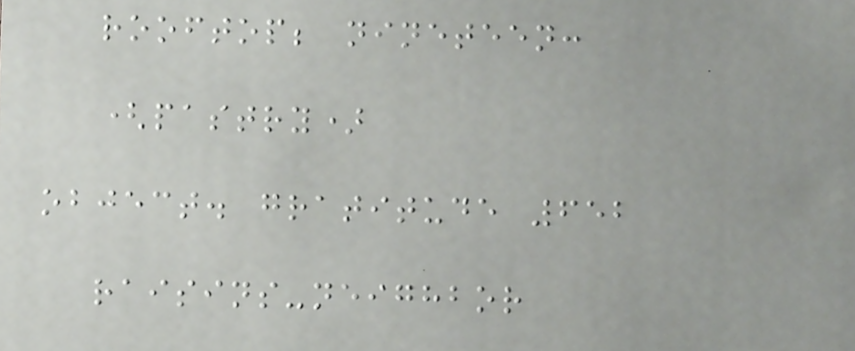rooftop; nineteen:
(pastry)
object. gratitude 652
raisins-neighbor
